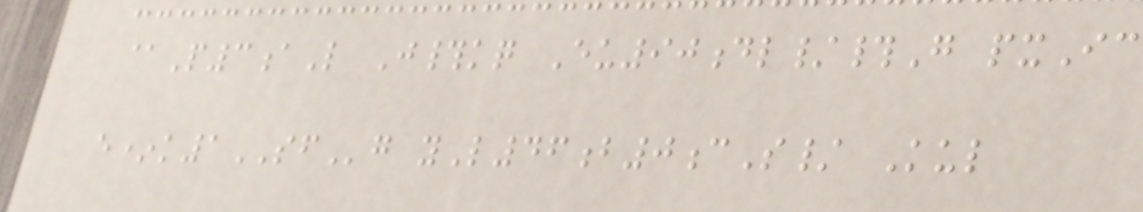@P3aL J#kq Eu90dl/#G pxIc
e*k1SFg yL46b0cS/ Kul
